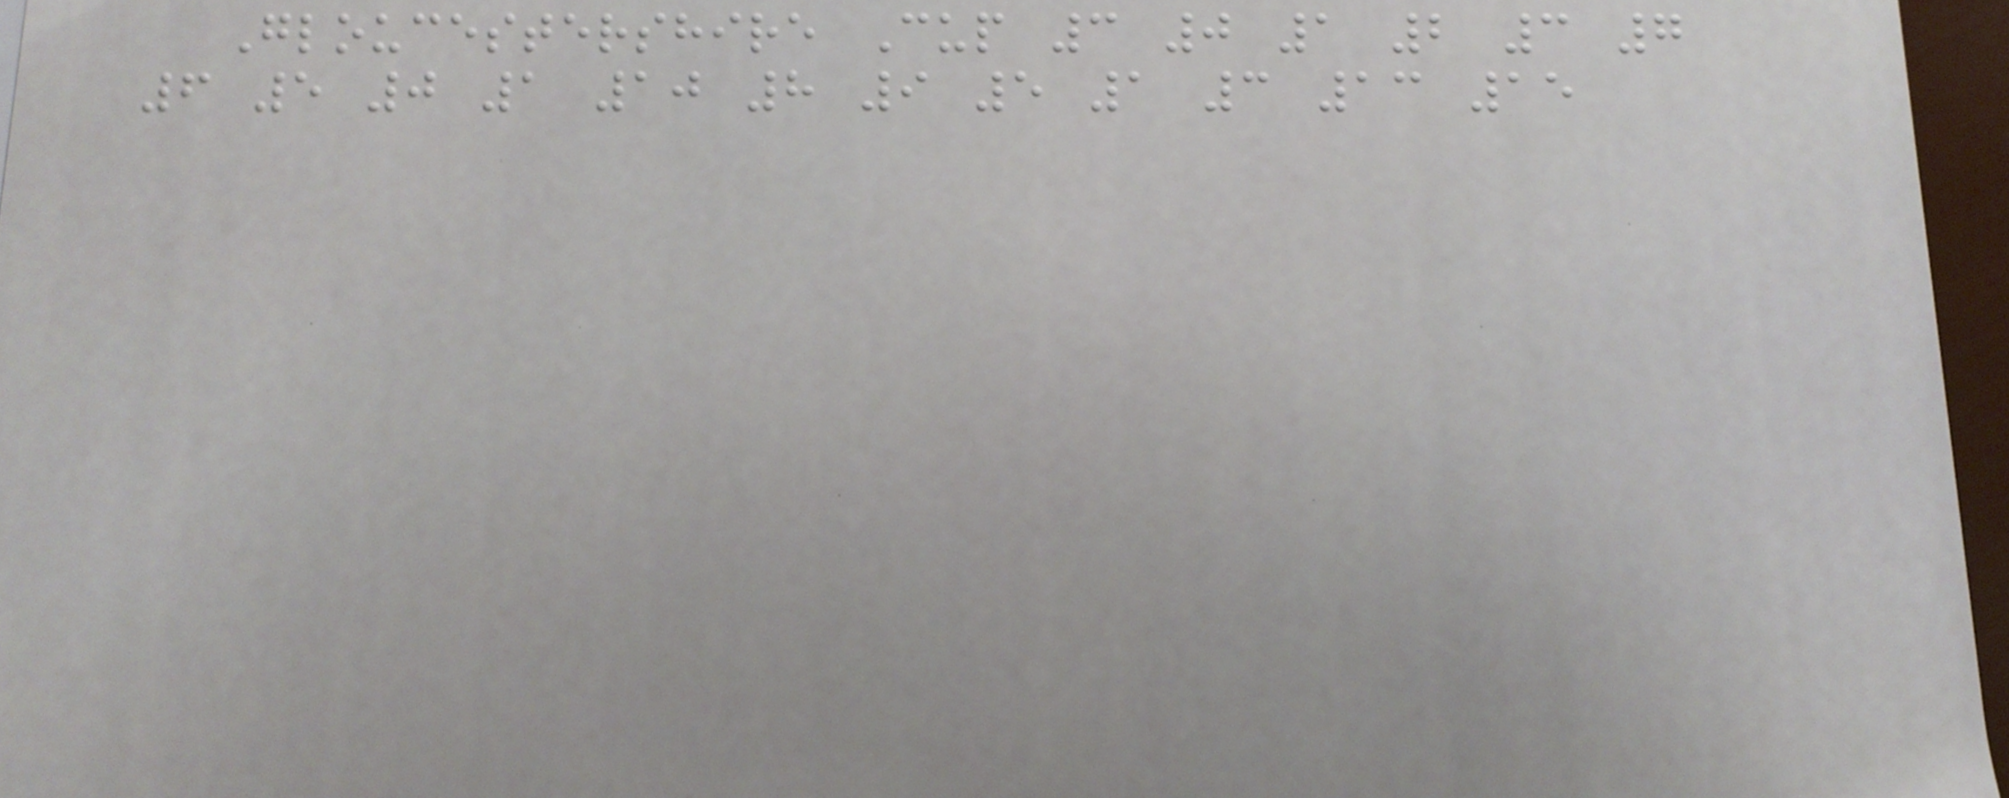Gloucestershire Cup 3 0 1 2 3 7
6 5 0 1 10 8 9 5 1 3 13 15
